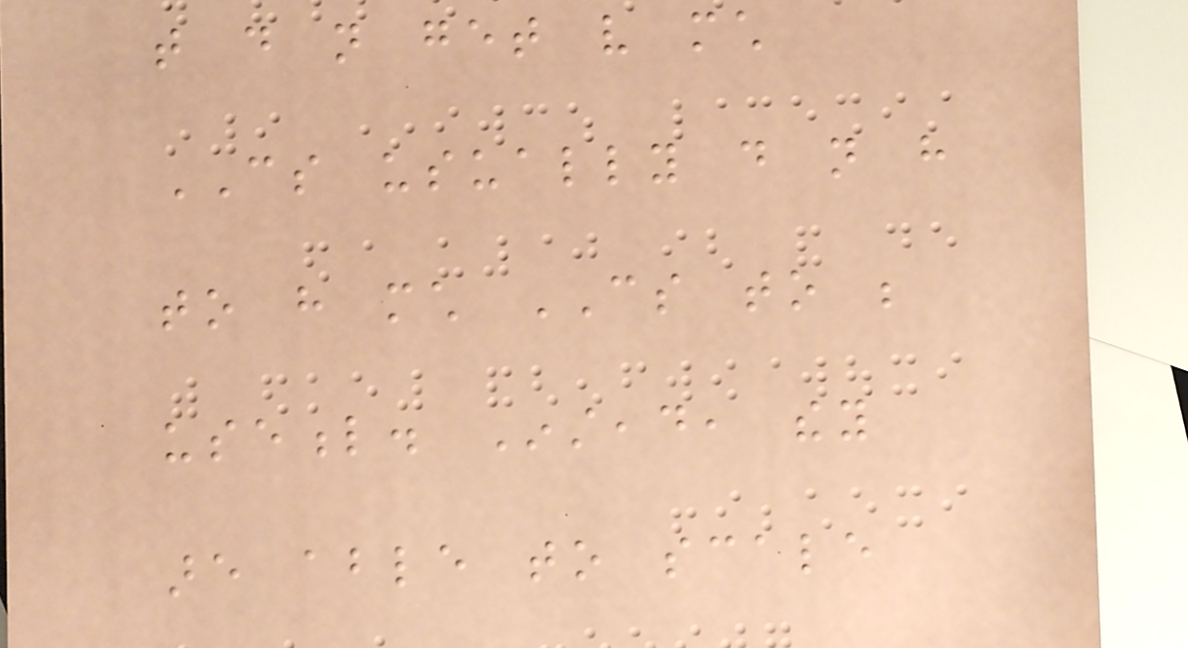that do not get very much
CS usually do not have
to have much CS to be
useful. Instead, they
are able to scale
